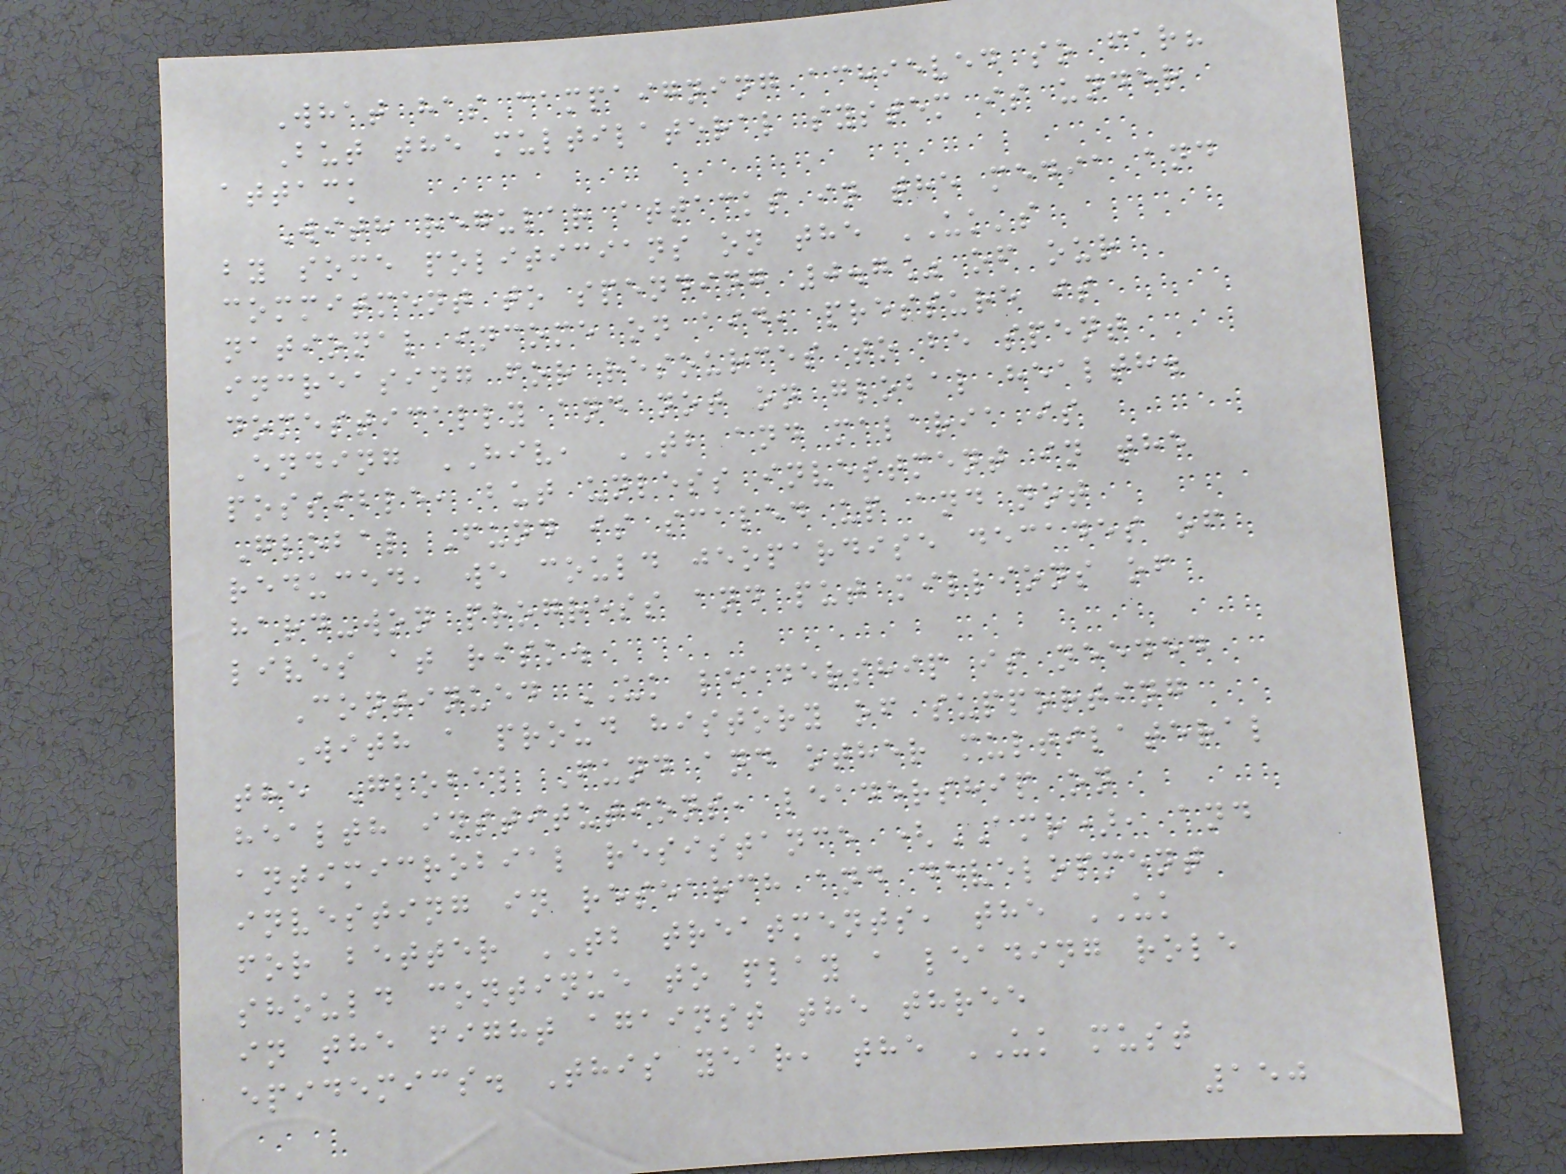What has campaigning achieved so far?
But the multilateral system is under
attack
With regular attacks in the media and
by some politicians on the UK's
commitment to spending 0.7% of our
national income on aid, pressure is
increasing for resources to be spent
domestically and not on global health.
Ending HIV, TB and malaria is
possible, but unless investment in the
Global Fund is scaled up and not
reduced, we could jeopardise decades of
hard-won progress and put millions of
lives at risk.
Continued UK leadership is needed
With a proud history of supporting
the Global Fund and other multilateral
health institutions, leadership on
antimicrobial resistance (AMR), and
investing in research and development
for better TB treatments, the UK
should continue to play a leading role
in the fight against the three
epidemics. This year, the UK must
150
